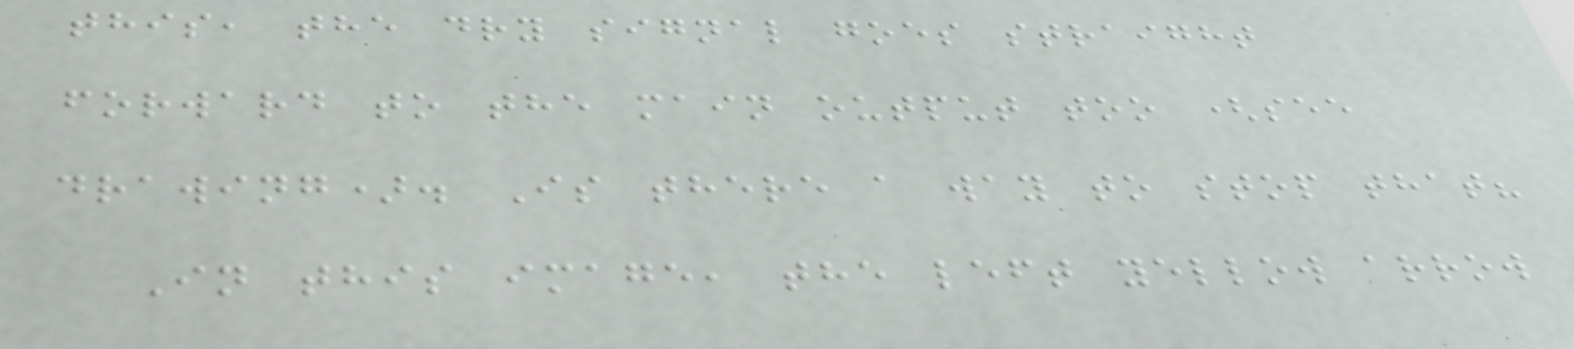this, the dry signal goes straight
forward to the main output too (see
drawing). Is there a way to stop that?
In this image, the left yellow arrow
